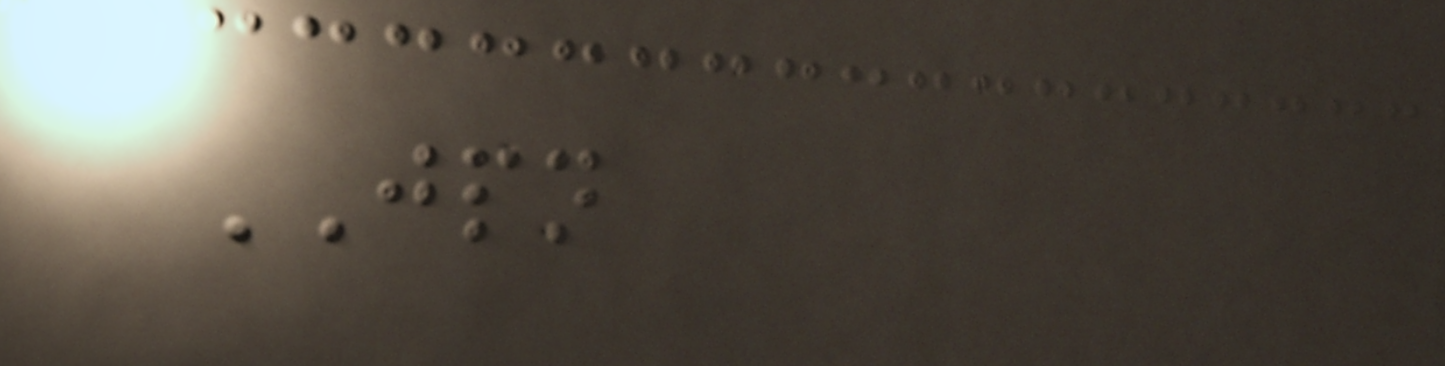JPN
